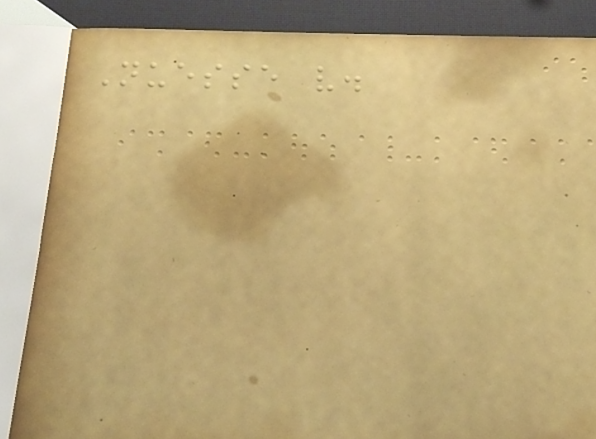Nuesse v.
